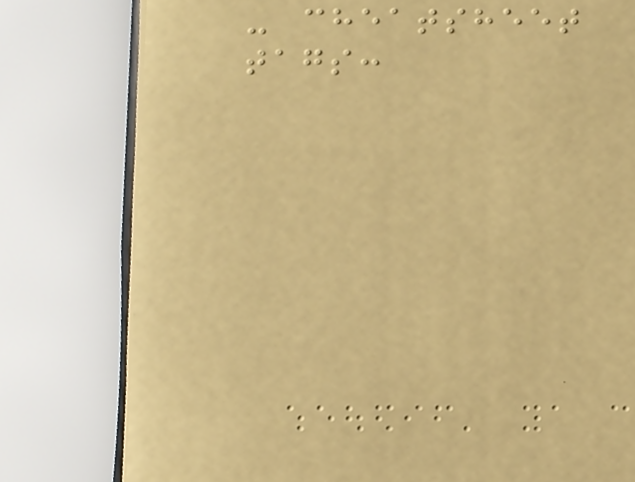- cheatsheet
tags:
